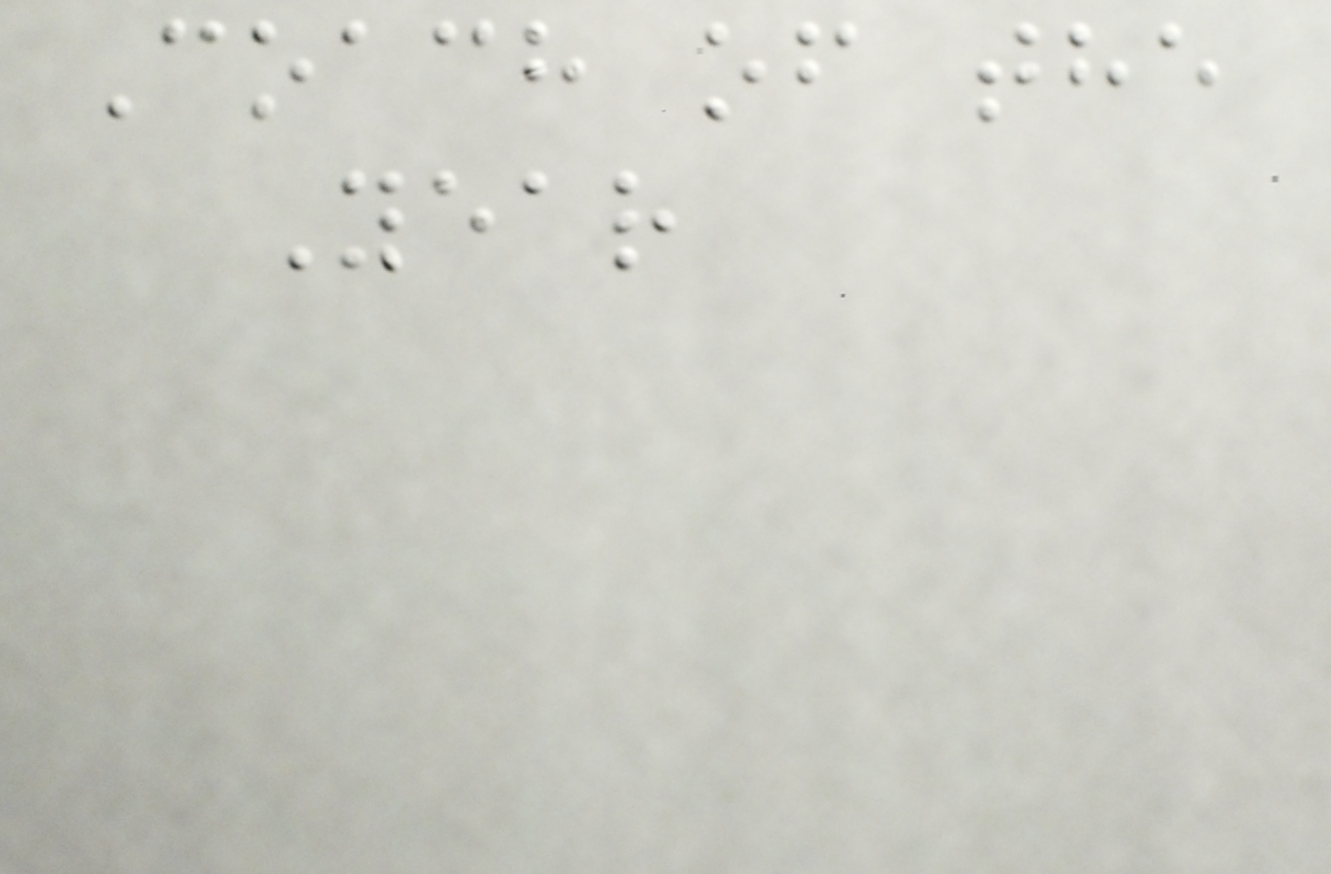Coach of the
Year
